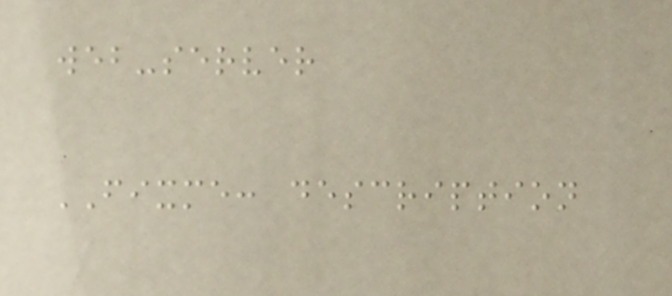web-server
FIXME: description
